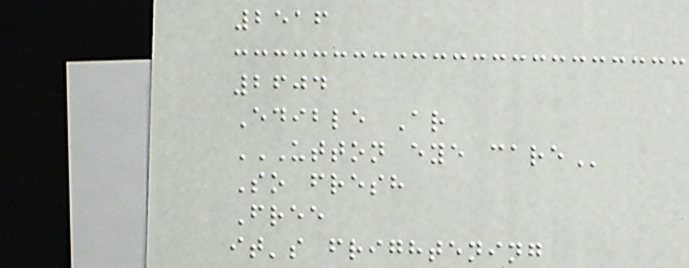2516
2604
Edible Ar
UTTON EYE CARE
So fresh
Free
it's frightening
